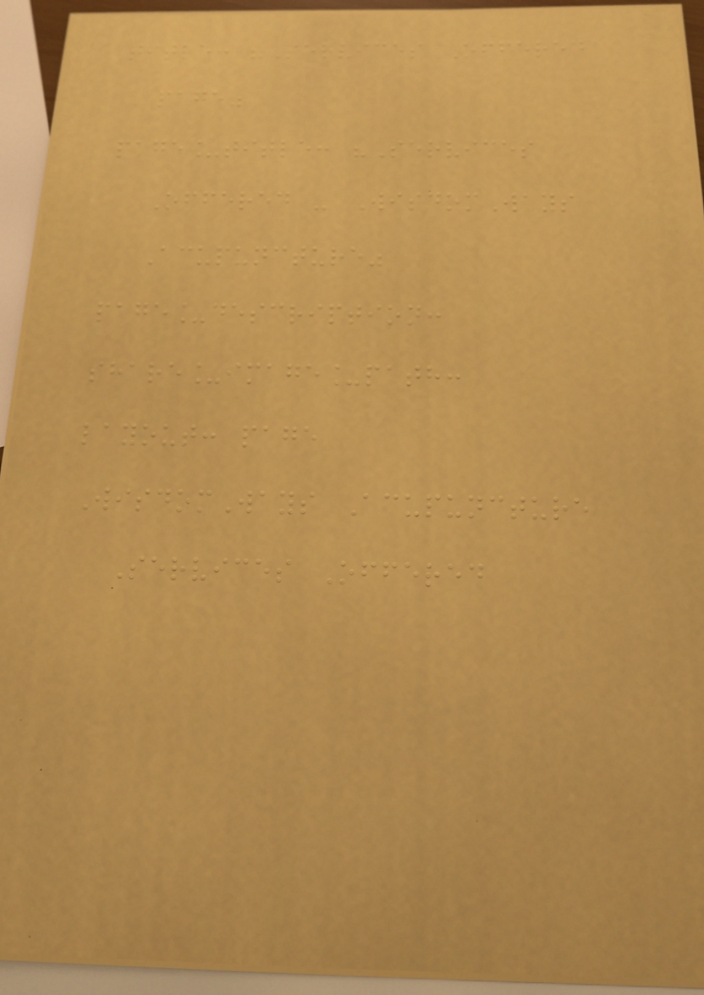title: "Services Offered
page"
page_title: "Services
Offered - WisdomWays
Acupuncture"
page_description:
share_image_path:
layout: page
WisdomWays Acupuncture
Services Offered
